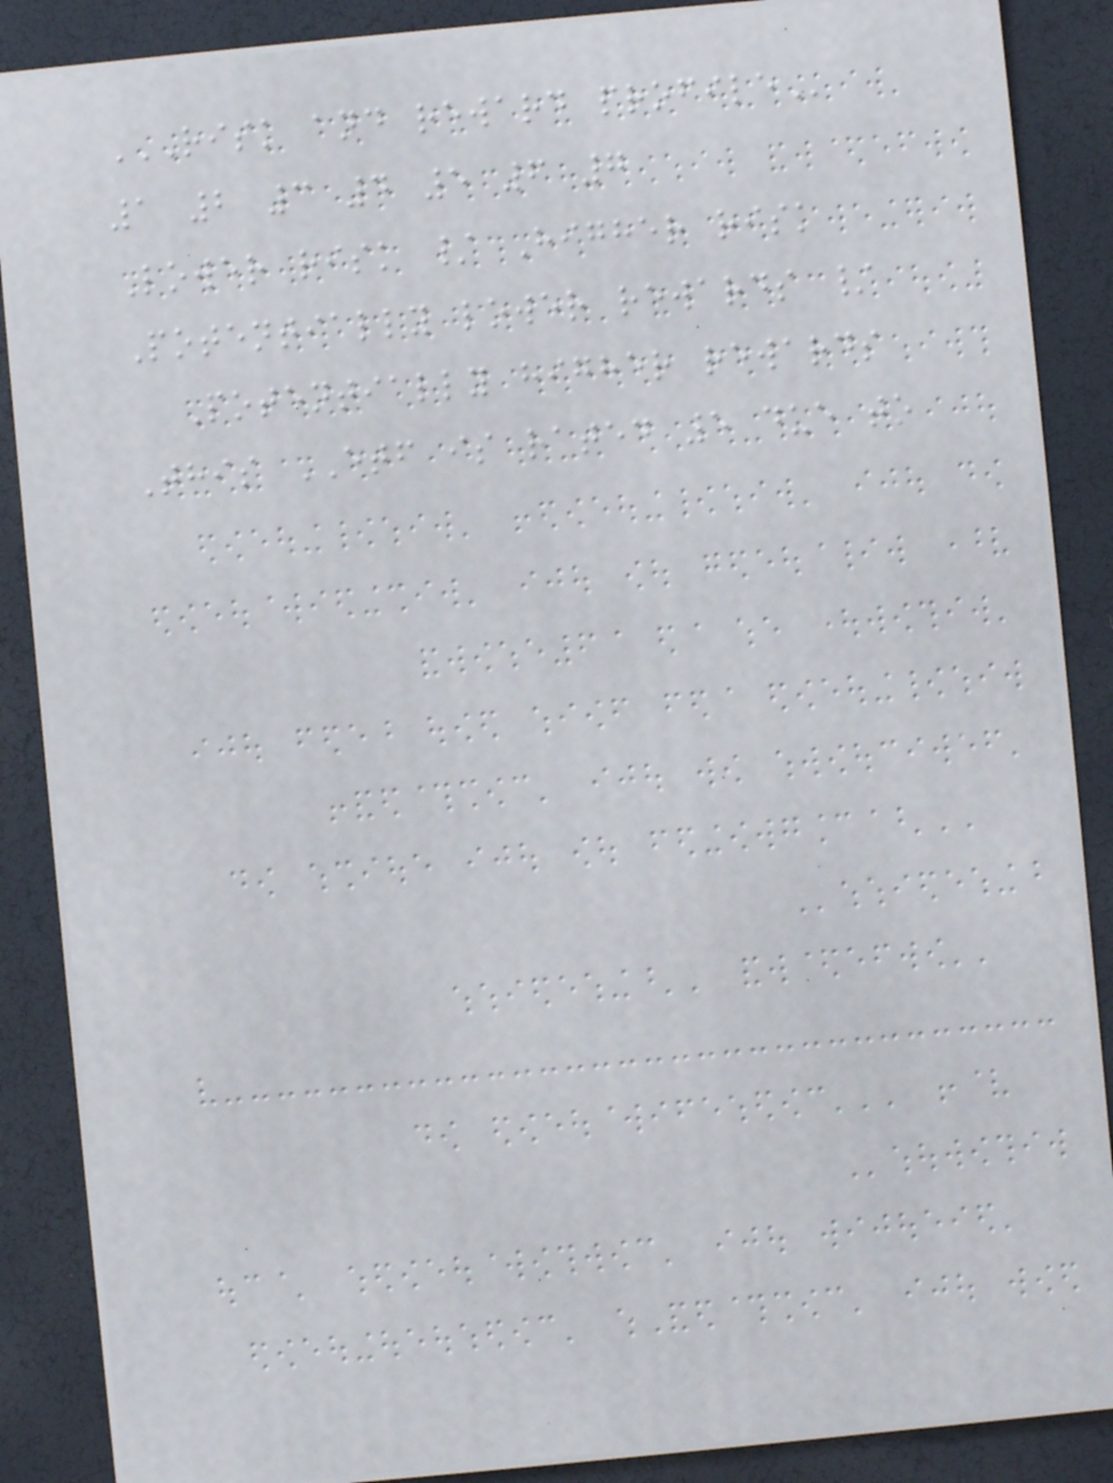RISK AND REWARD PROFILE
1 2 3 4 5 6 7
Lower risk / Higher risk
Potentially lower rewards /
Potentially higher rewards
This ETF is rated 5 due to
